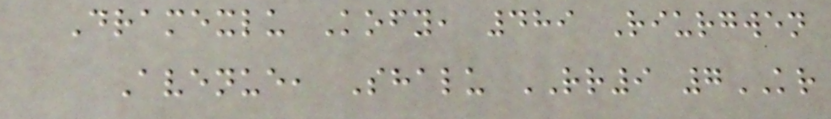Dramexlu Kofy, 489 Riurgwen
Avenue, Shalu RR9 7KR
